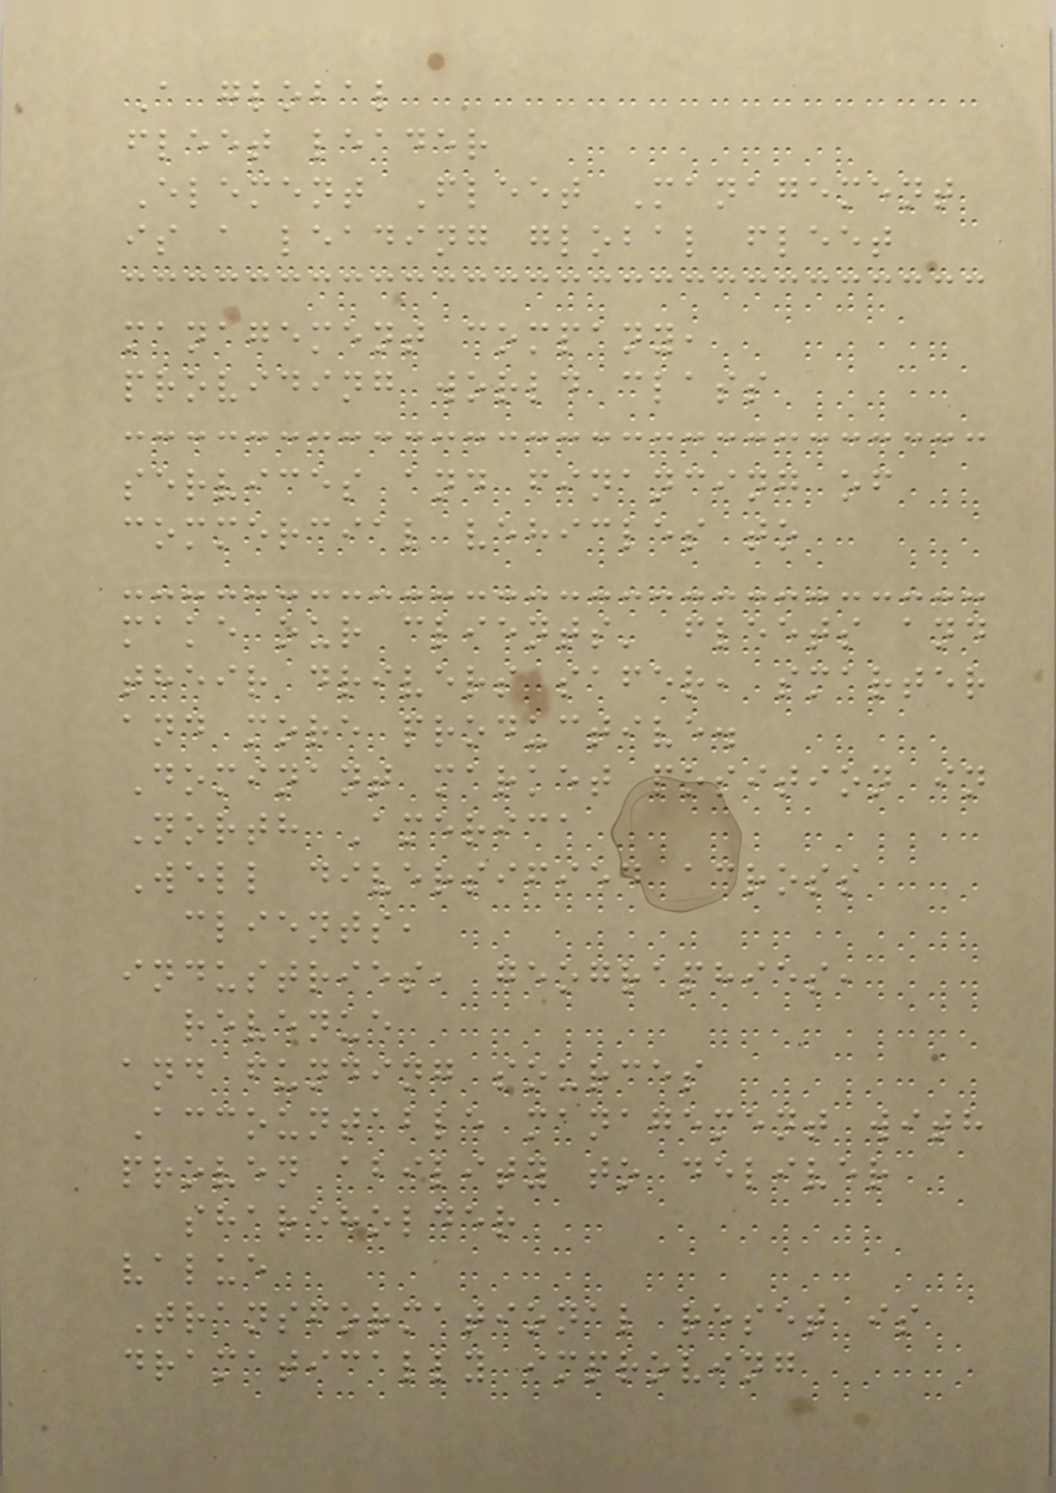A global
fleet leader
Element Fleet Management
is a leading global fleet
management company,
providing world class
services and financing of
commercial vehicles to
make our clients' fleets and
their drivers safer, smarter
and more productive.
Dominant market position in
North America
Well diversified across
clients,
industries, geographies,
revenue
and funding sources
Accountable management with
proven ability to deliver
shareholder
value
Transformational reset is
dramatically improving
